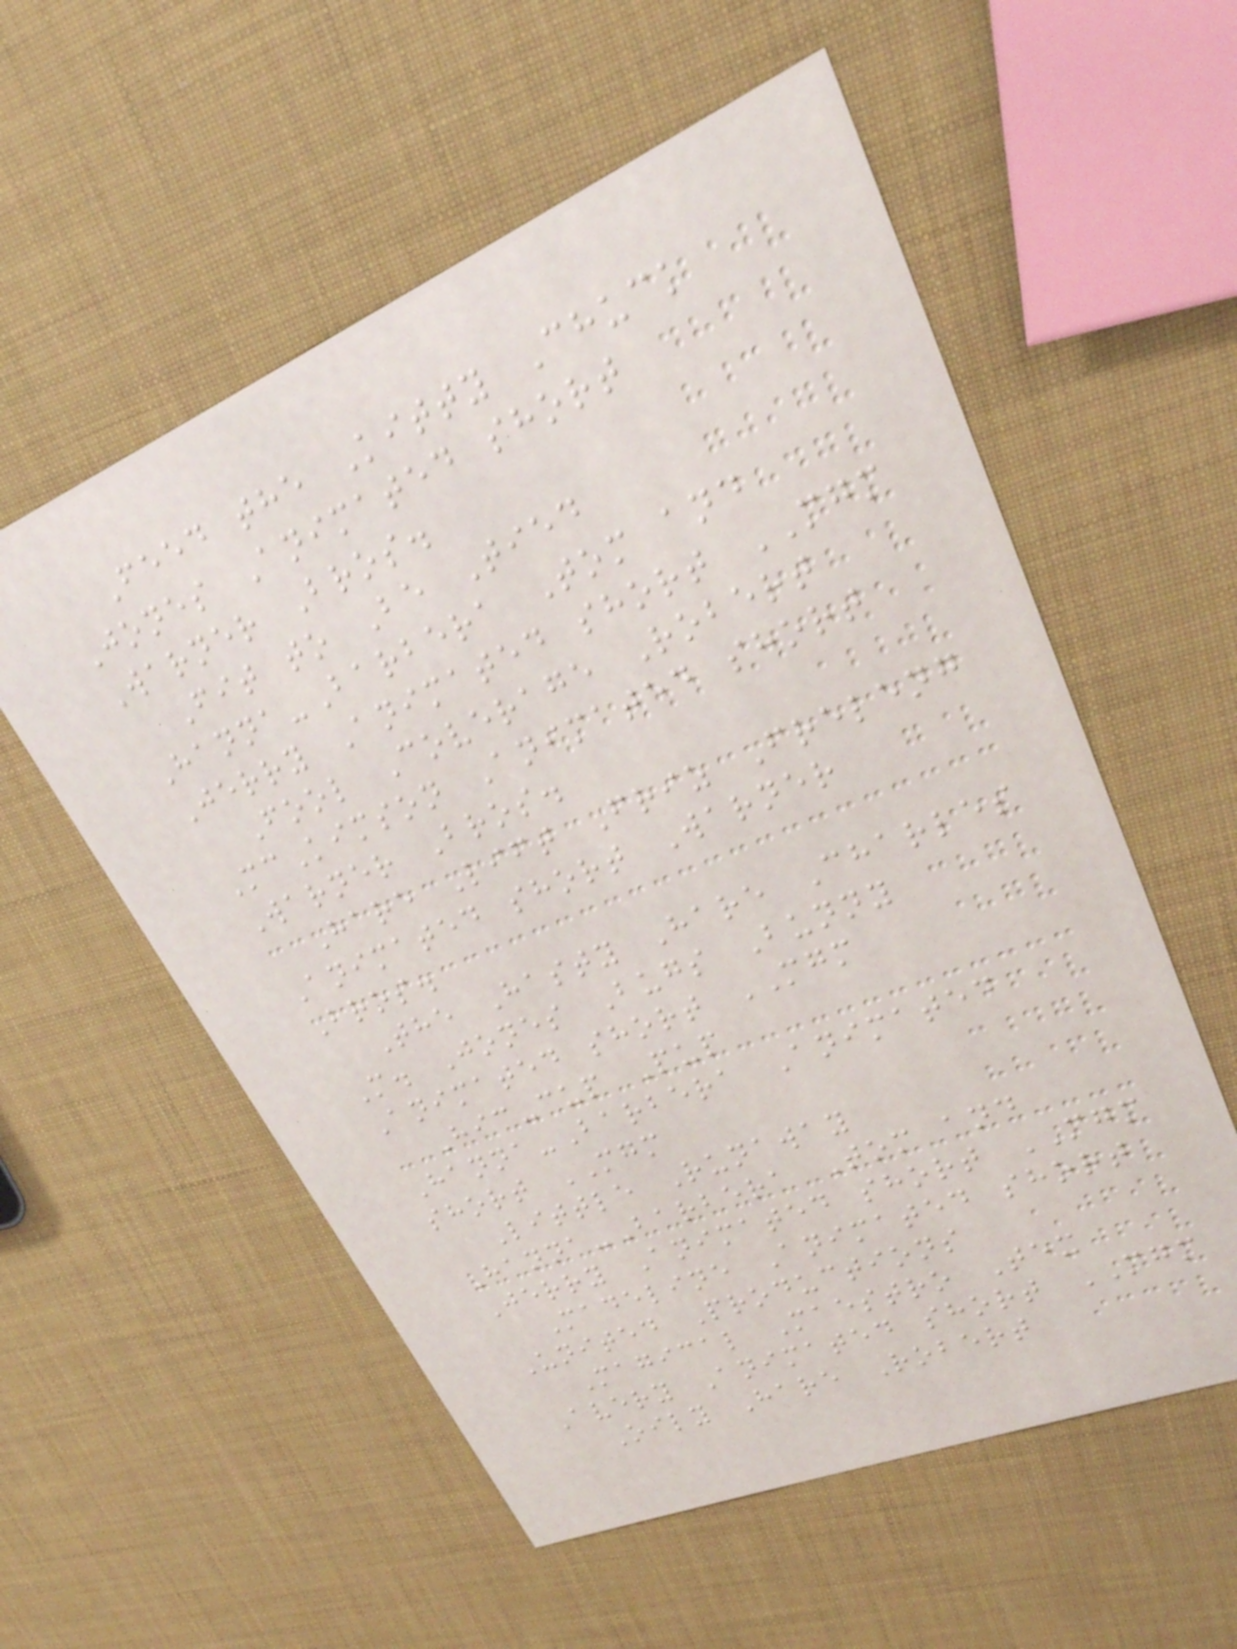Feed the Kitty Chuck
Jones Animated short
Warner Bros.
Fit to Be Tied
Hanna-Barbera Tom and
Jerry Animated short MGM
Fool Coverage Robert
McKimson Animated short
Warner Bros.
Hare Lift Friz Freleng
Animated short Warner
Bros.
The Hasty Hare Charles
M. Jones Bugs Bunny
Animated short MGM
Hic-cup Pup
Hanna-Barbera Animated
short MGM
Little Runaway
Hanna-Barbera Tom and
Jerry Animated short MGM
Madeline Animated short
United Productions
Magical Maestro Tex
Avery Animated short MGM
Oily Hare Robert
